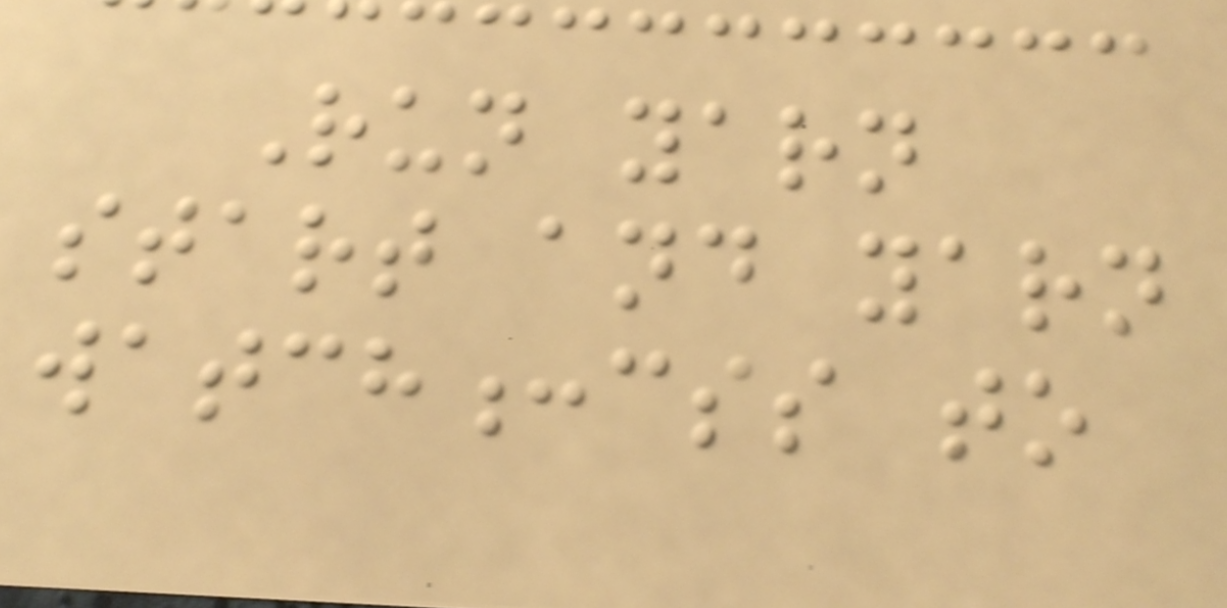Run yarn
start and yarn
watch:css to
